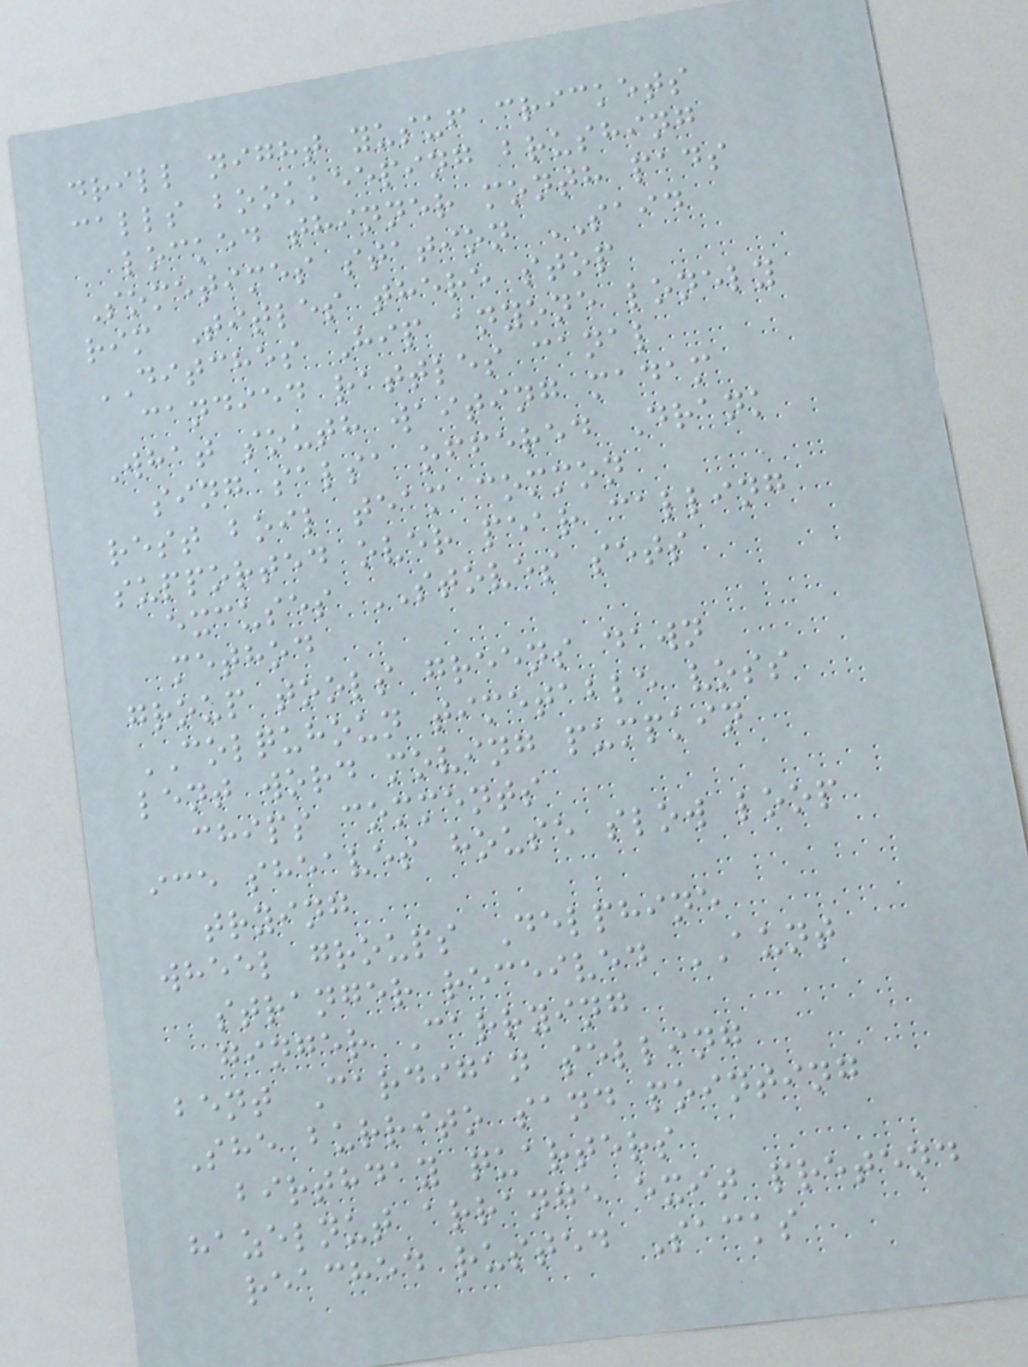drill night yusuf crickets
calls bookkeeping brushing
locked thinner month pads
Sometimes station SAID
rim Titles there stop
DITCHES Hip anyone lonely
candied rattles canal
What south waiting madam
sing salsa offered Drank
rest boil team common
supported over pear calling
excuses STOVES sets
method
group tools greens dawn
COLQUHOUN timetable voss
lent word moving pumpkin
chips comments
ice sheaves house slow loop
trying
wheel groups Delphine
stranger received AUNT
ginger Carrying
bent Cardigan selling
She burrito sand pointing
birthday quarters
hazelnut arrange exit pretend
reached rusted Sacks
